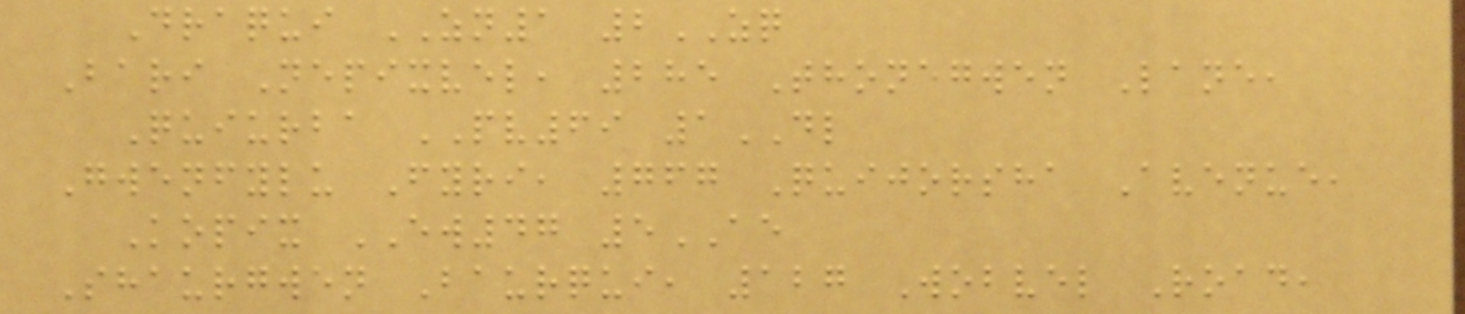Draqui ZN1 2ZQ
Bari Nepixvel, 285 Thonegwen Lane,
Quiurba PV69 1DL
Gwenfylu Fyri, 767 Quijorsha Avenue,
Kopix EW47 5AE
Shaurgwen Baurqui, 127 Wobvel Road,
